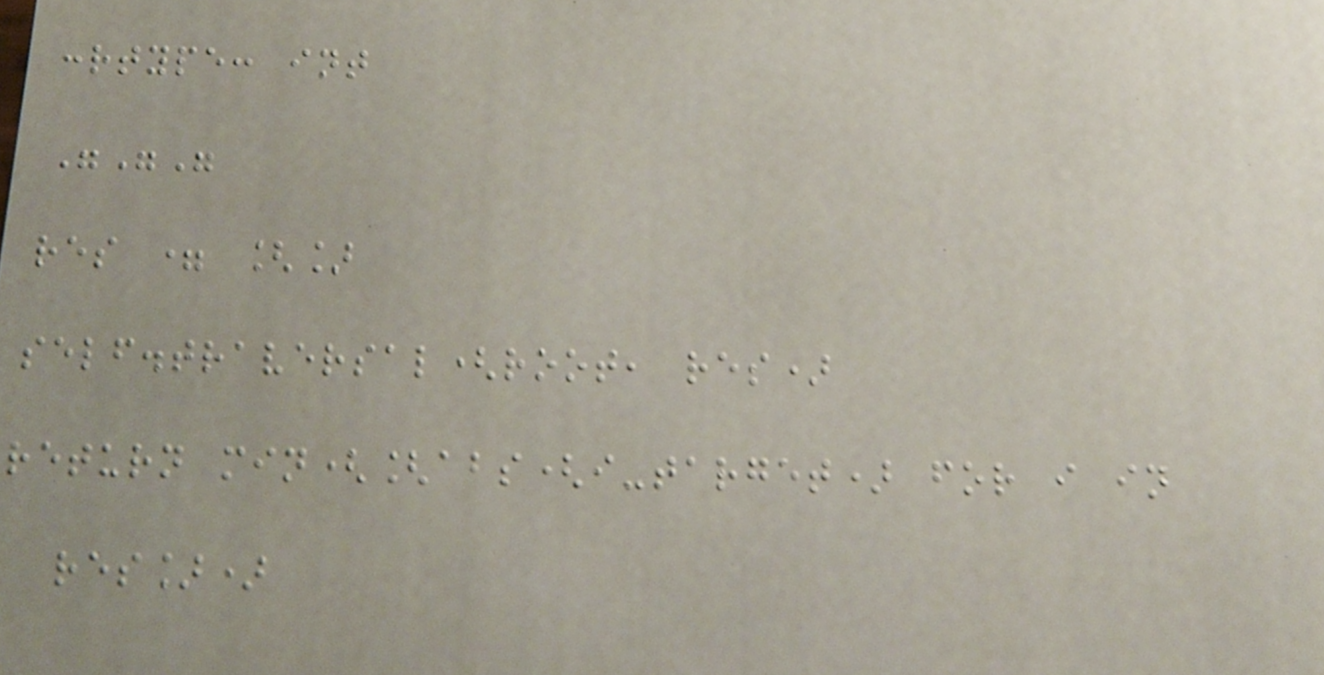:rtype: int
"""
res = []
self.traversal(root, res)
return min([abs(i-target) for i in
res])
